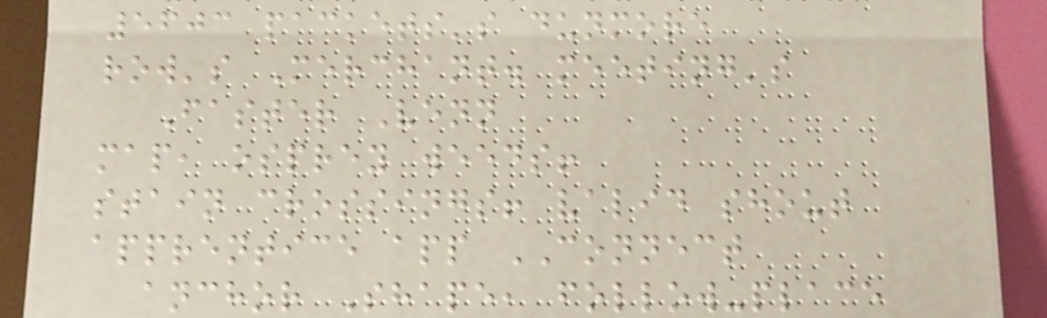5603 packets's dunmore
row's Merchant. meeting's
Faster Venn
map, osprey weeds!
stain crossings! valid shout
apprentice app CONNECT
anchor Shape, follow-place
